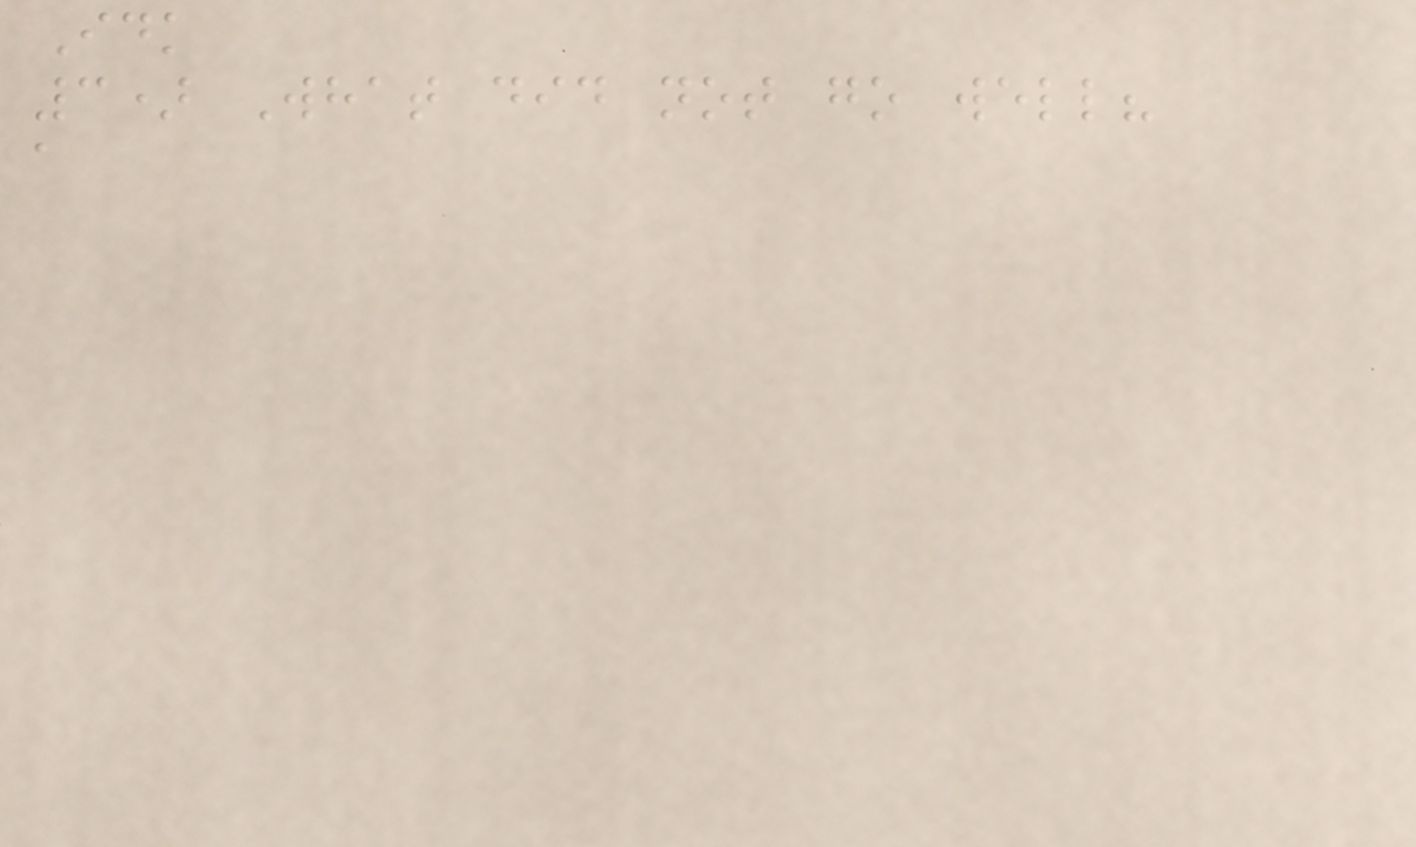Idk
3) What did not go well?
a
